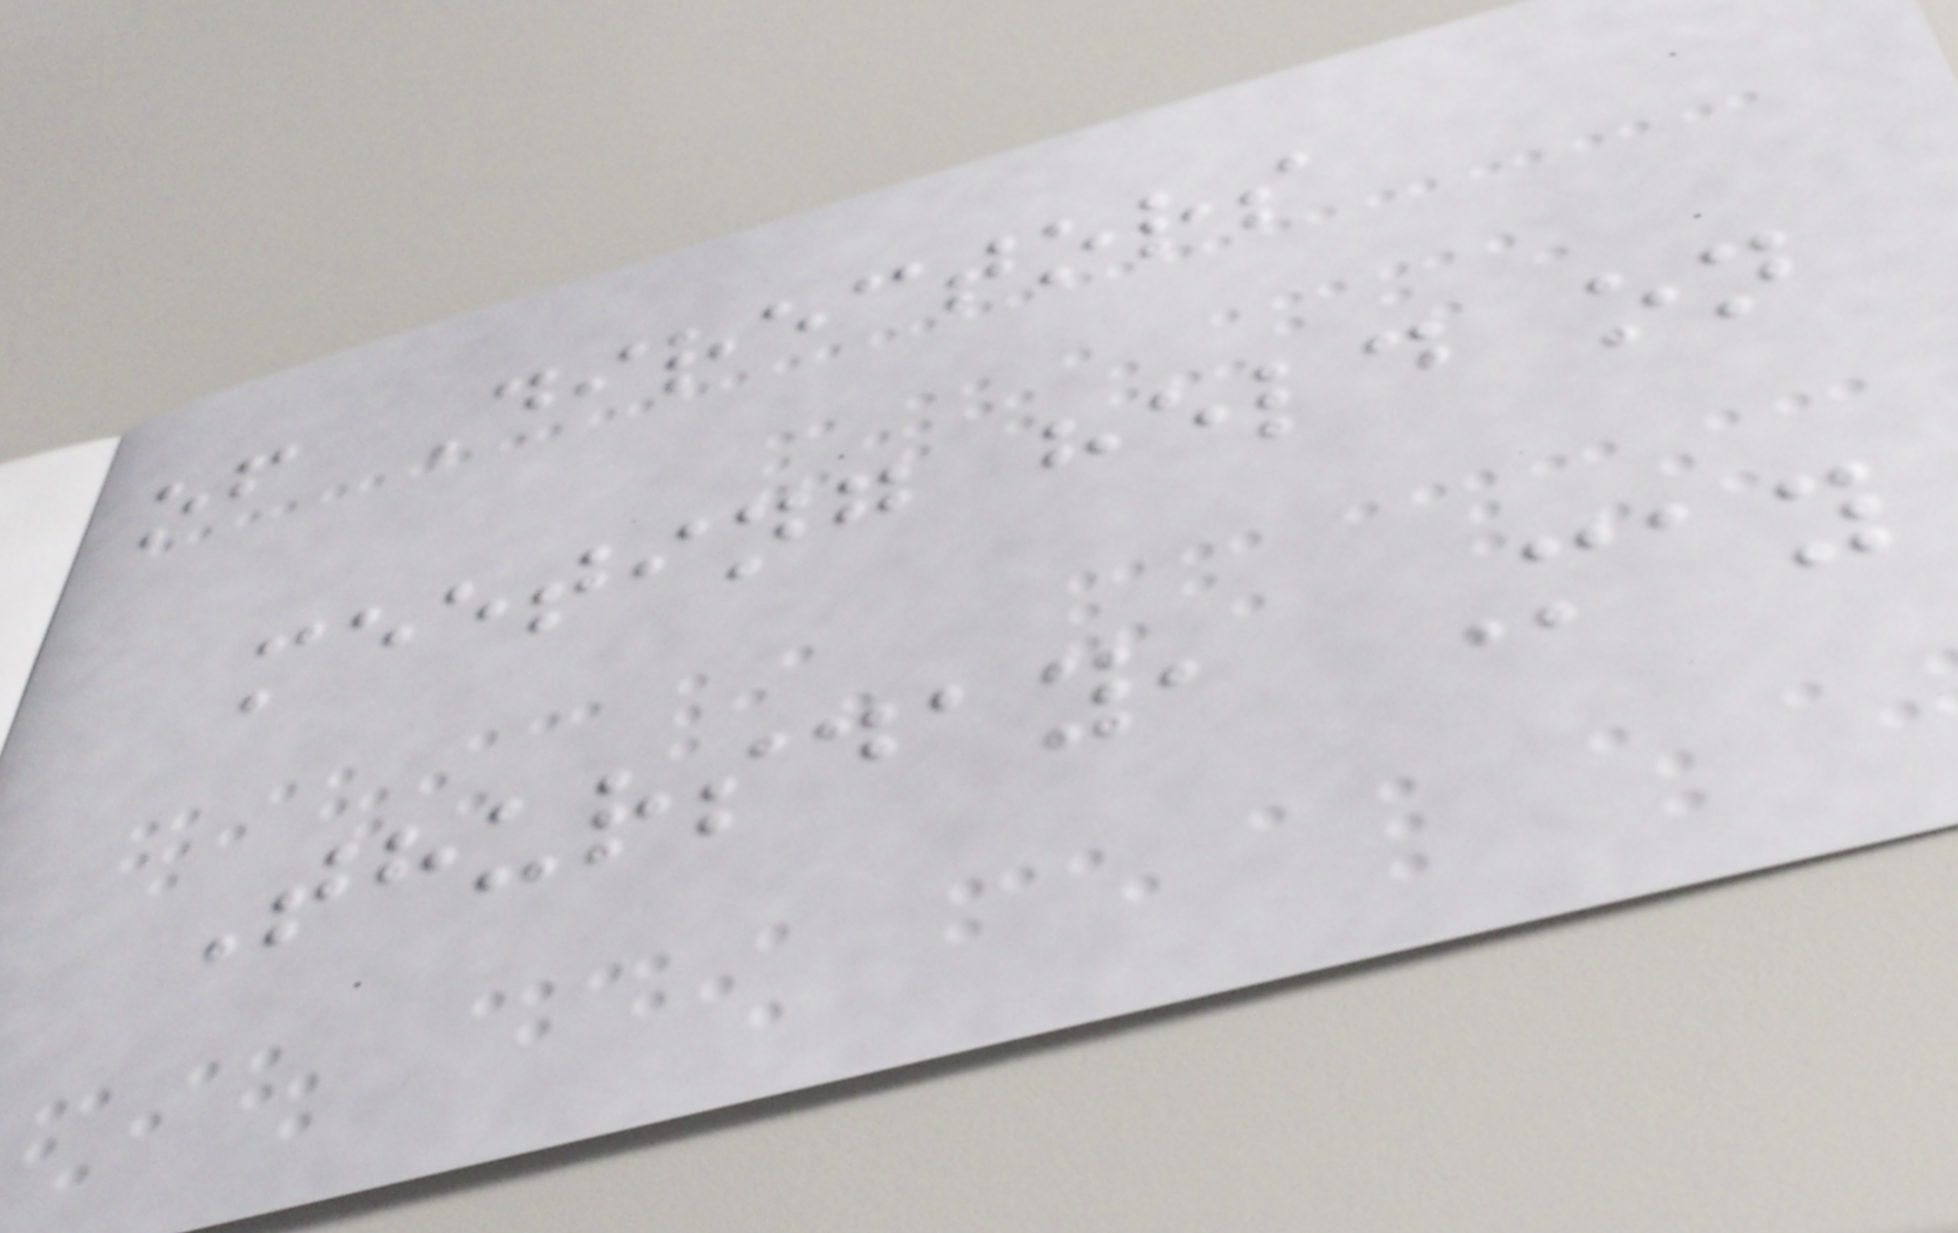of Directors
meeting held on
Thursday, May
